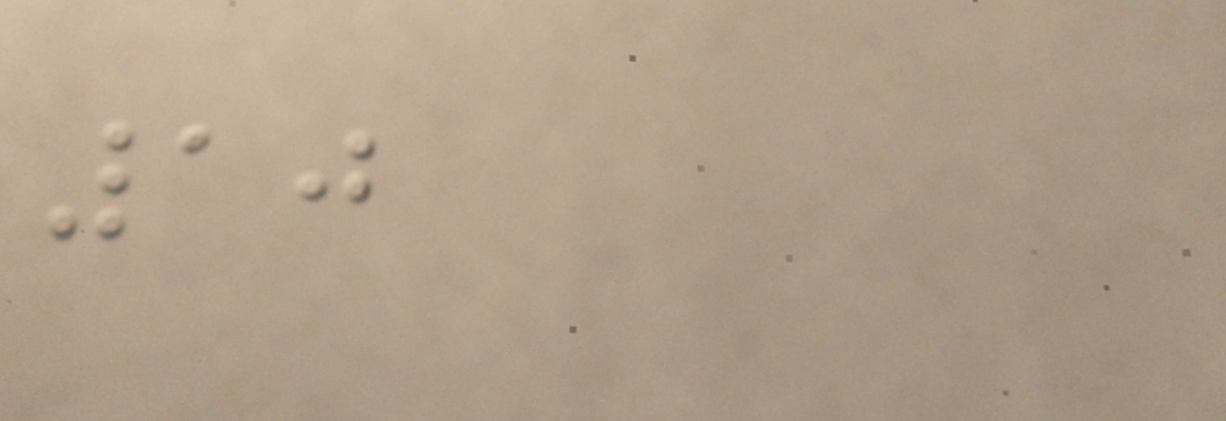10
